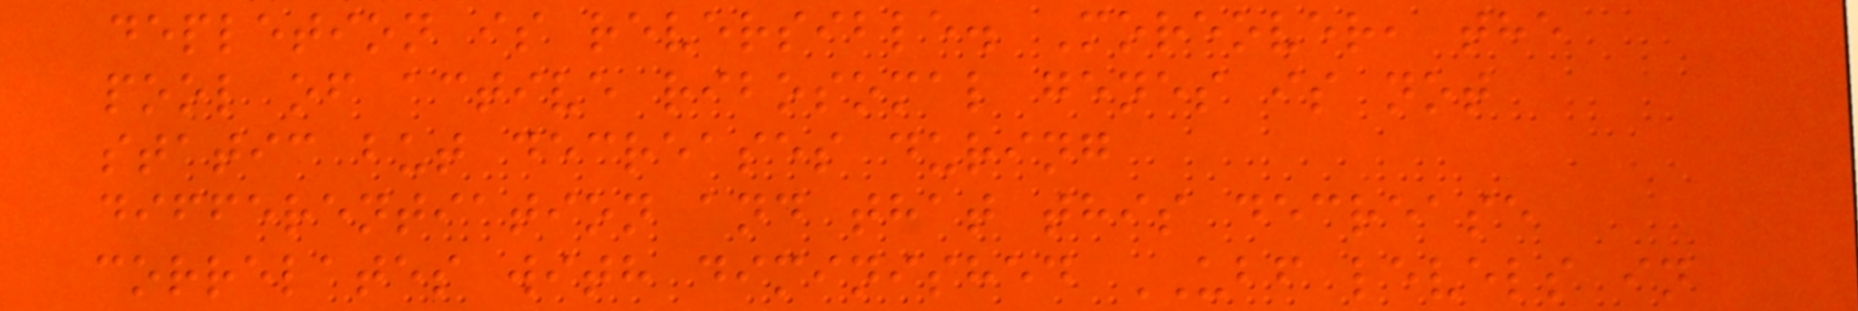depletion is reversible. Moreover, the
pool of active ribosomal genes is not
static but decreases during
differentiation and that this decrease
correlates with diminished UBF levels in
